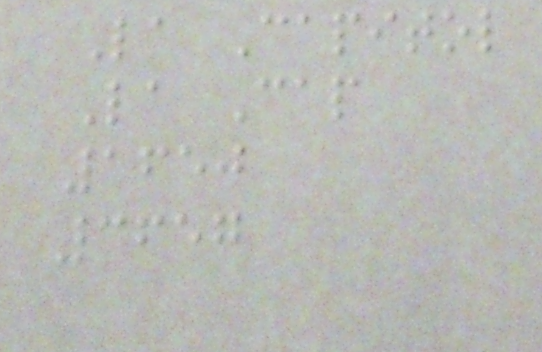La Capitol
La Cap
1650
3657
